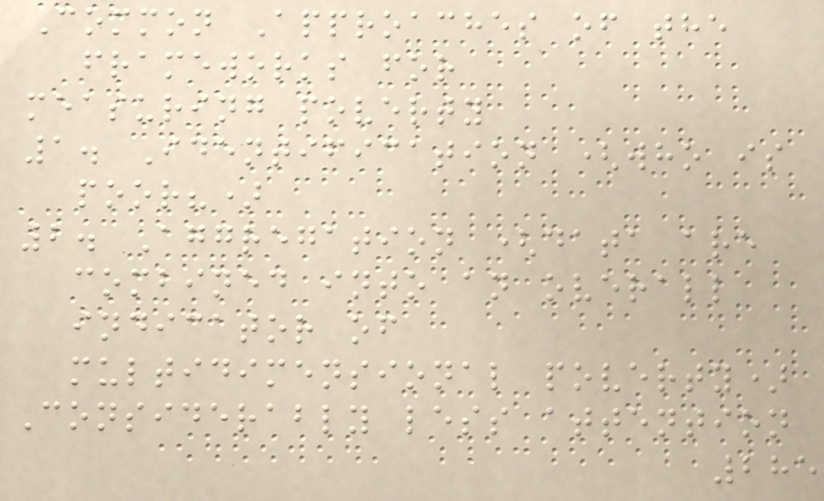Common Approaches of the
frameworks for
measuring poverty
1. Identification (who is
poor?)
2. Aggregation (data are
combined into an overall
indicator of
multidimensional poverty)
Considerably less attention
285
